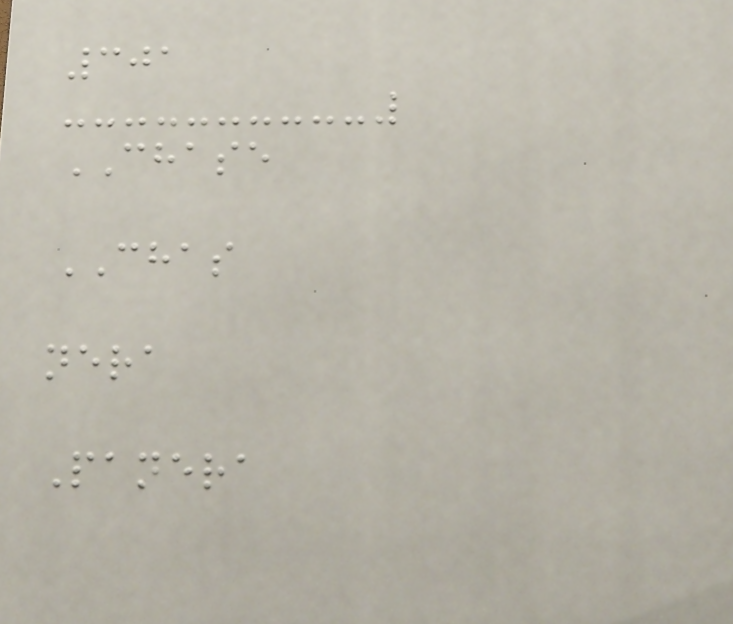301
CHASE
CHAS
nera
Panera
